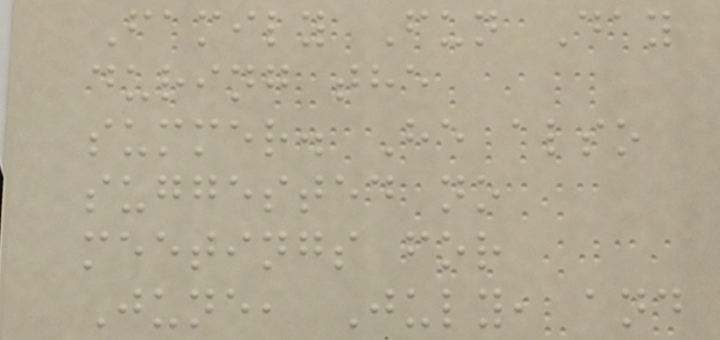Family Fun Day
during the
summer. He also
suggested no
meetings for
June, July, and
